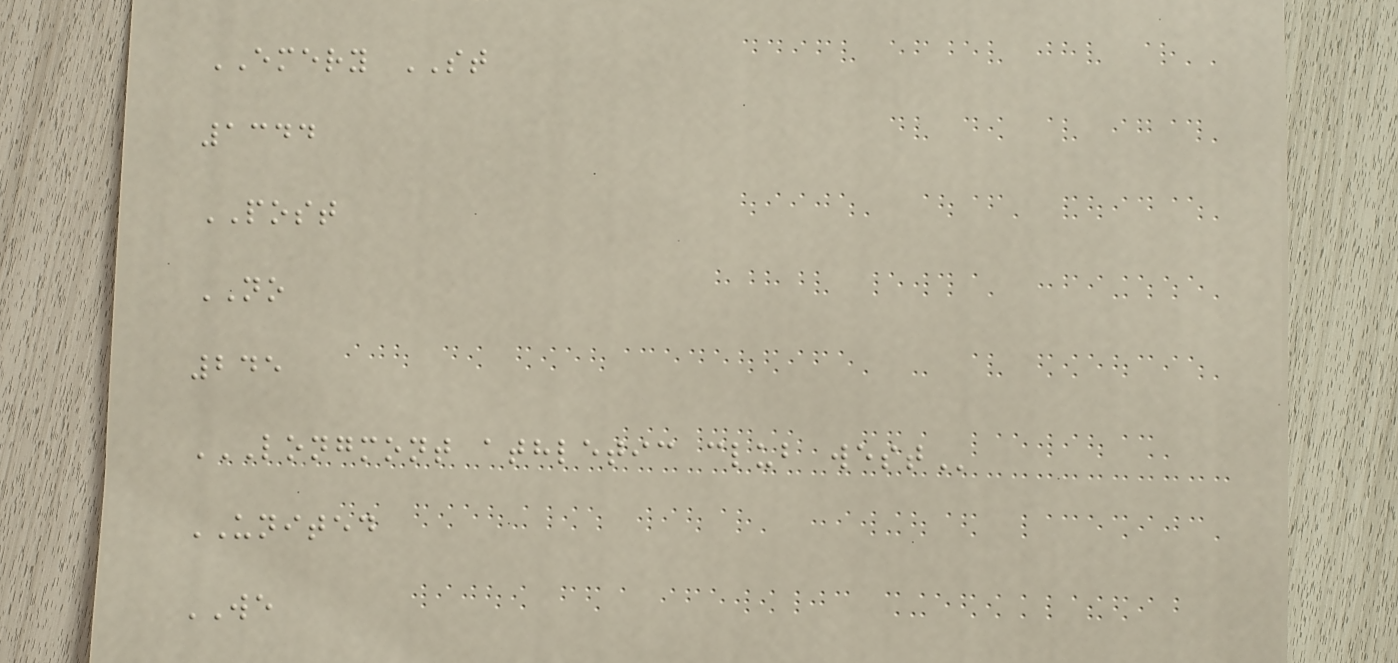EMERY ST
1344
POST
NO
245
LONGMONT ATHLETIC CLUB WEST
UNITED
WE
